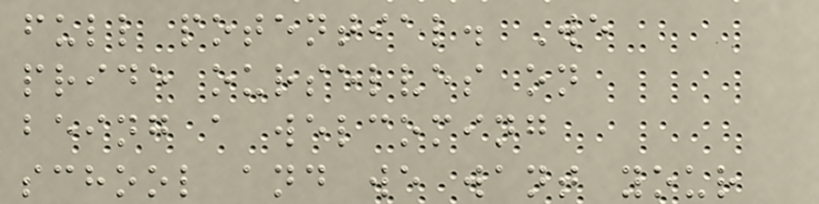full potential. We
pride ourselves on
being a welcoming
school and we want your
